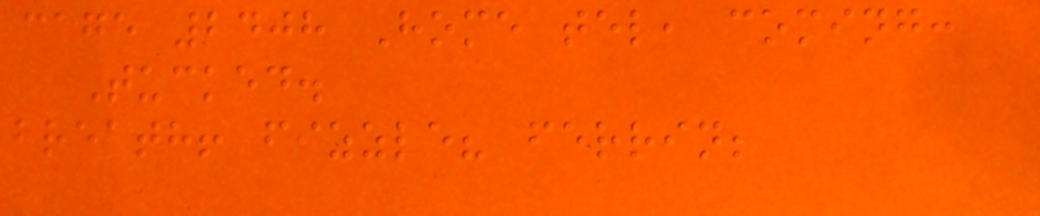cage 2408 Home tel, coming:
Tucked.
breath! fizzle? ferrin;
